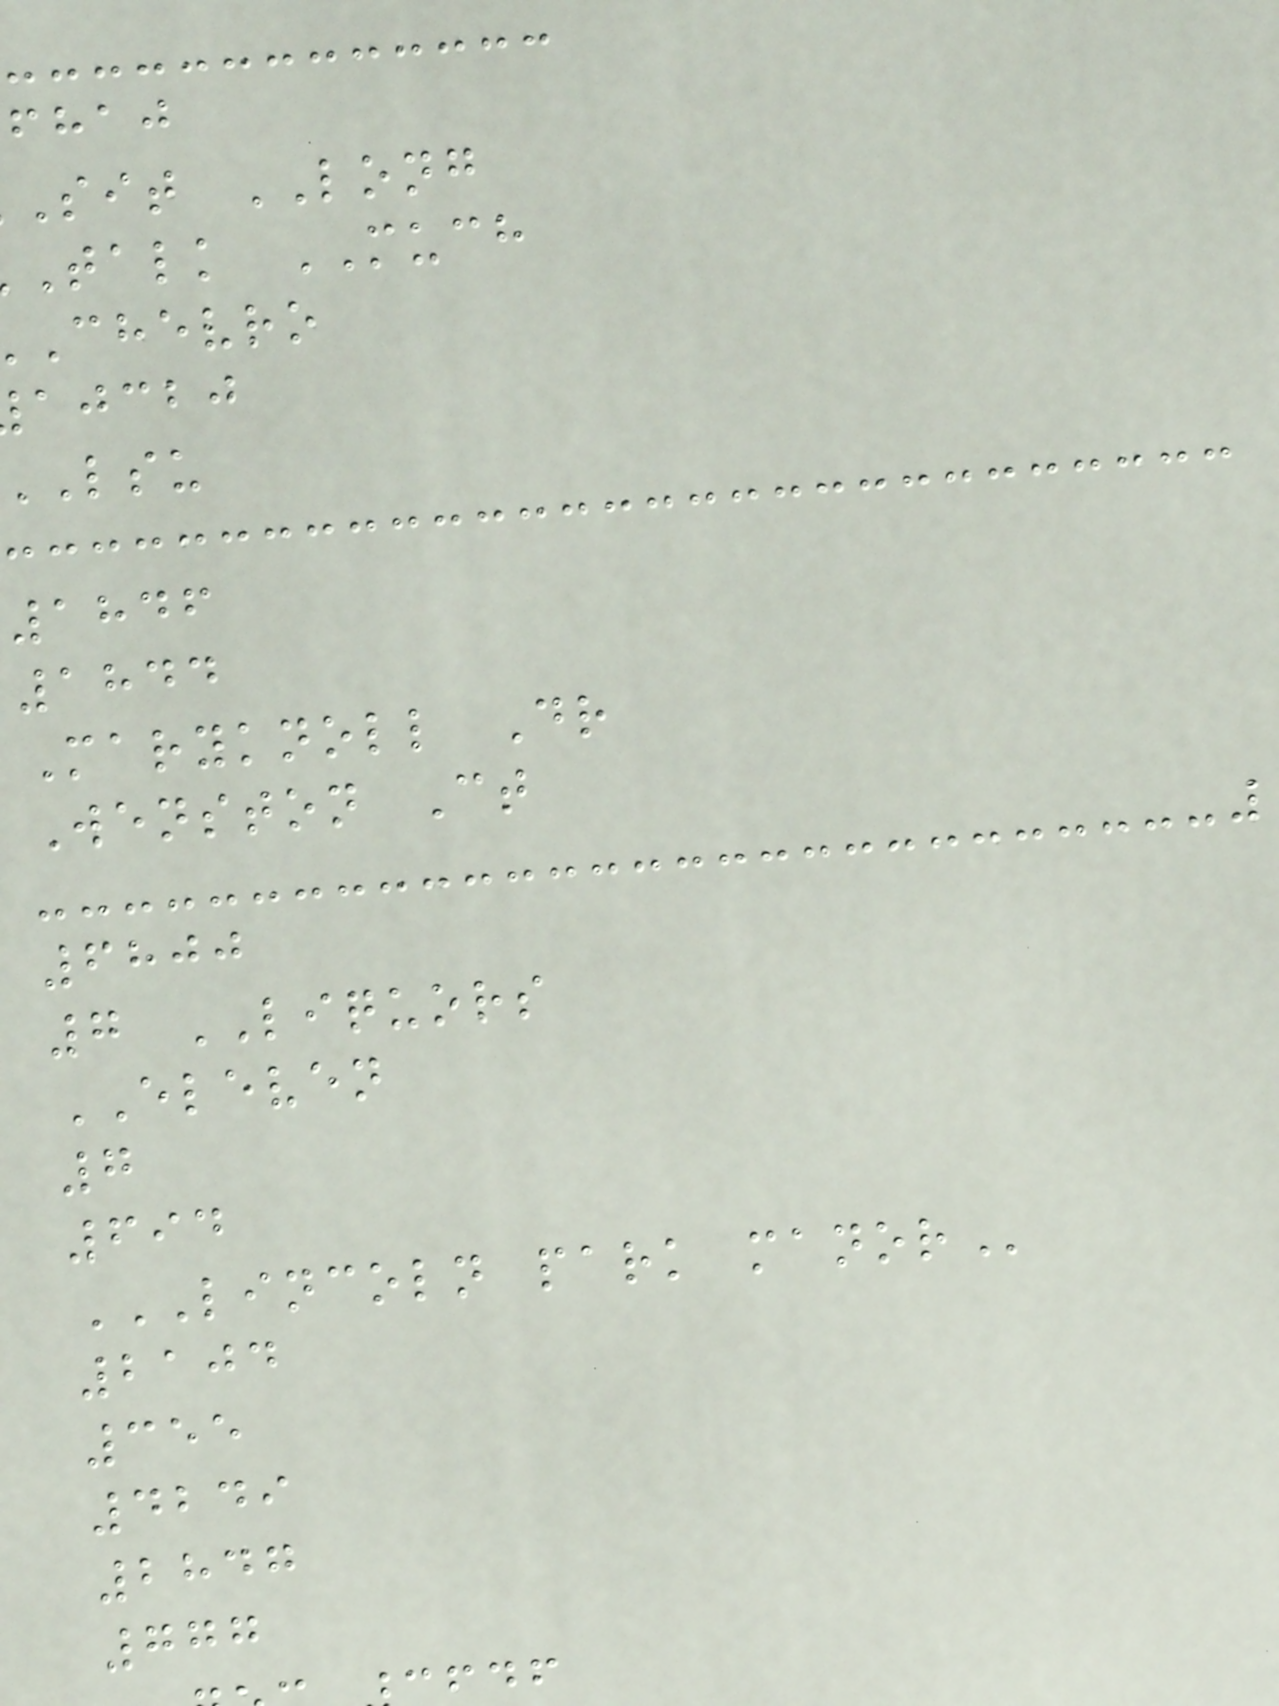fhaj
sit LONG
talk MUCH
chevro
ajcbj
1846
1844
Maryknoll Dr
Wenston Ct
6800
7 LIQUORS
ELEVEN
7
694
LINCOLN PARK MANOR
2104
355
4249
2847
777
